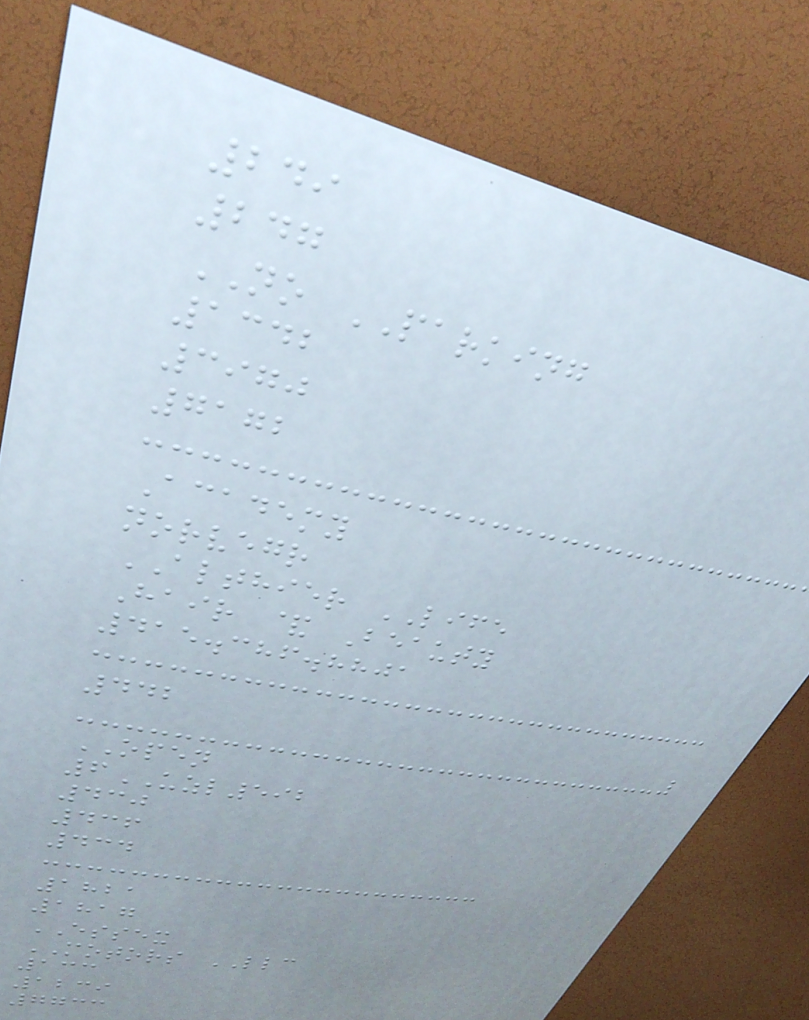249
247
NO PARKING
1342
3970
7172
Academy
norvegr
ALTHIER LIFE
Hair & Beauty
415.386.8801
442
OPEN
6UZL592
430
436
434
1821
1817
ESSEX
MOTORS LLC
133
1239
7733
